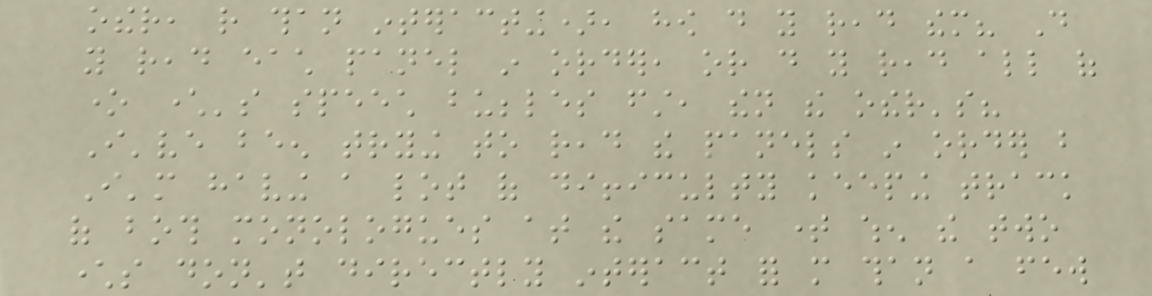other, rather than interacting), how do you read them? Do
you read each panel in order, or do you read all of
one character's speech bubbles first, then the other's?
I've been trying to read the panels in order but
I'm having a lot of difficulty keeping track
of both monologues at the same time when the two
characters don't directly interact for more than a few
